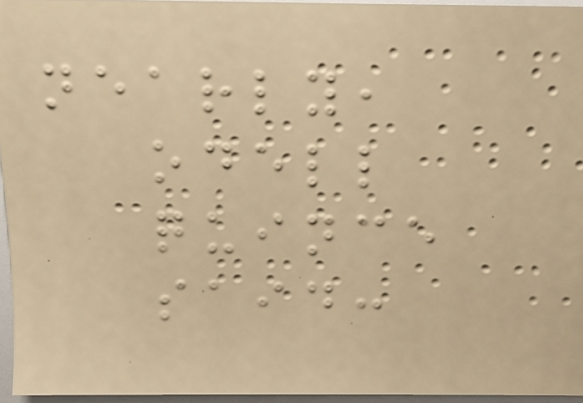nearly,
odell
quince
said:
